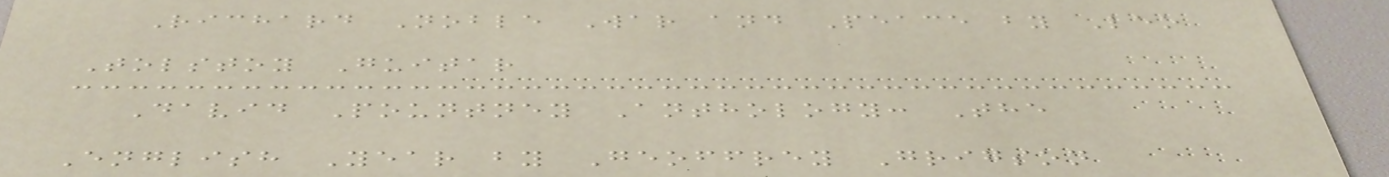Richard Noble War and Peace by Leo
Tolstoy Guitar
David Pountney Anthology: The
English Year by Geoffrey Grigson
